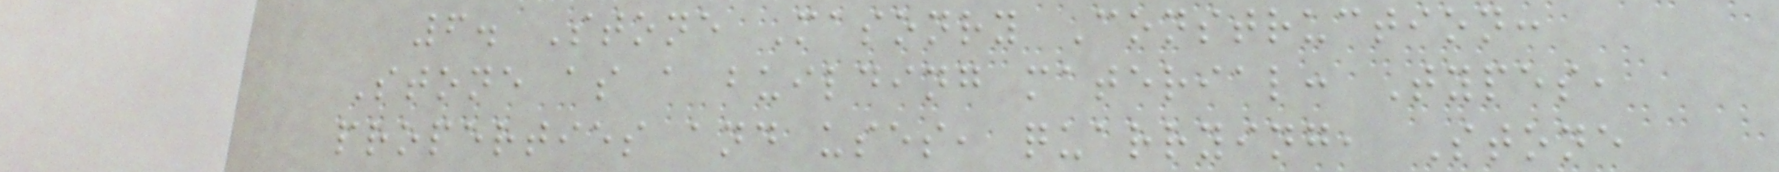6. Stone Masonry Construction:
Stone as a building material: Types,
properties and uses, quarrying, Stone
